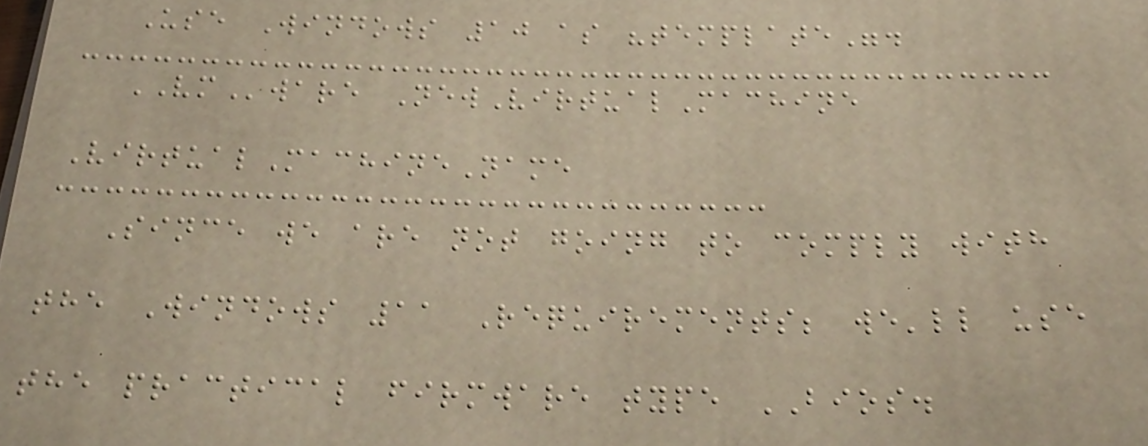Use Windows 10 as "template".
VMware NewVirtualMachine
VirtualMachineName
Since we are not going to comply with
the Windows 11 Requirements; we'll use
the practical firmware type BIOS.
